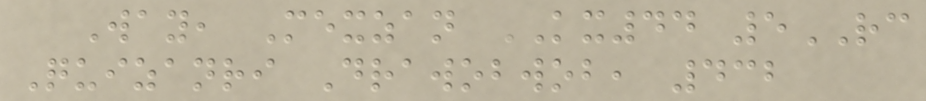Way, Mexzan KX44 5RC
Quizanri Drawobwob, 432
